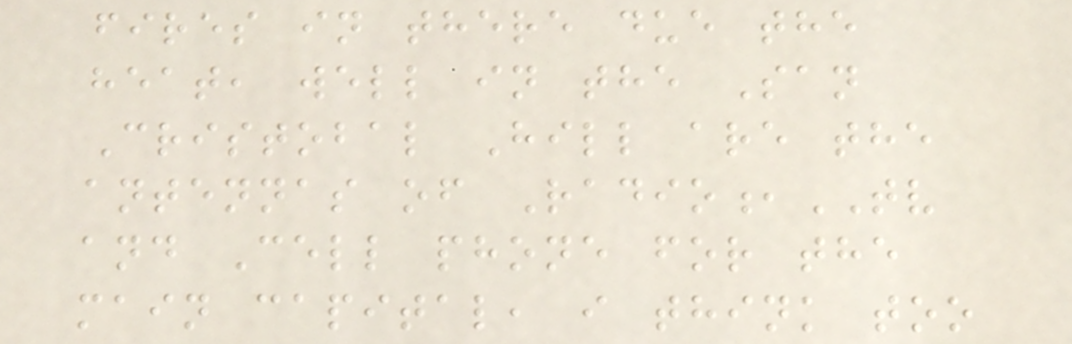fires in there due the
heat, well in the San
Cristobal Hill are the
antennas of Radio,TV
and Cell phone for the
main capital, i think too
